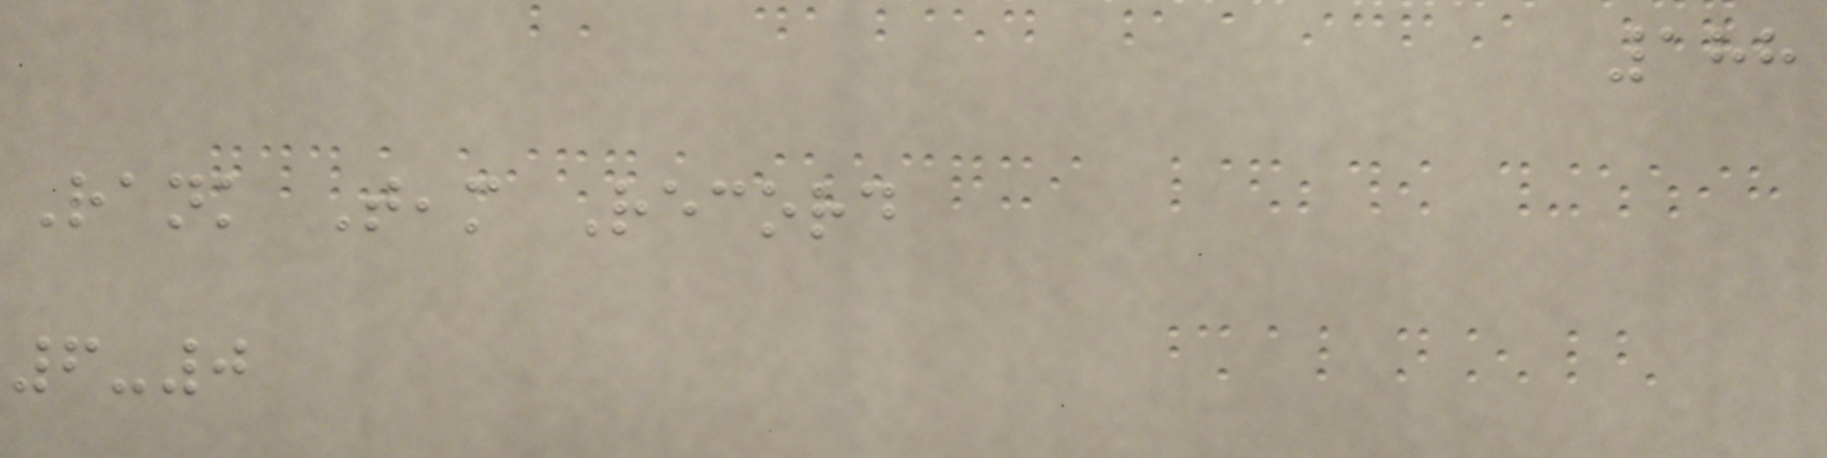188
Rank Team Record
6-0
